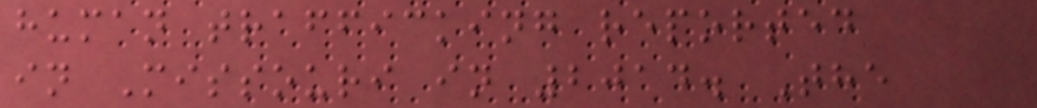human trafficking reported
in Missouri in 2014. The
